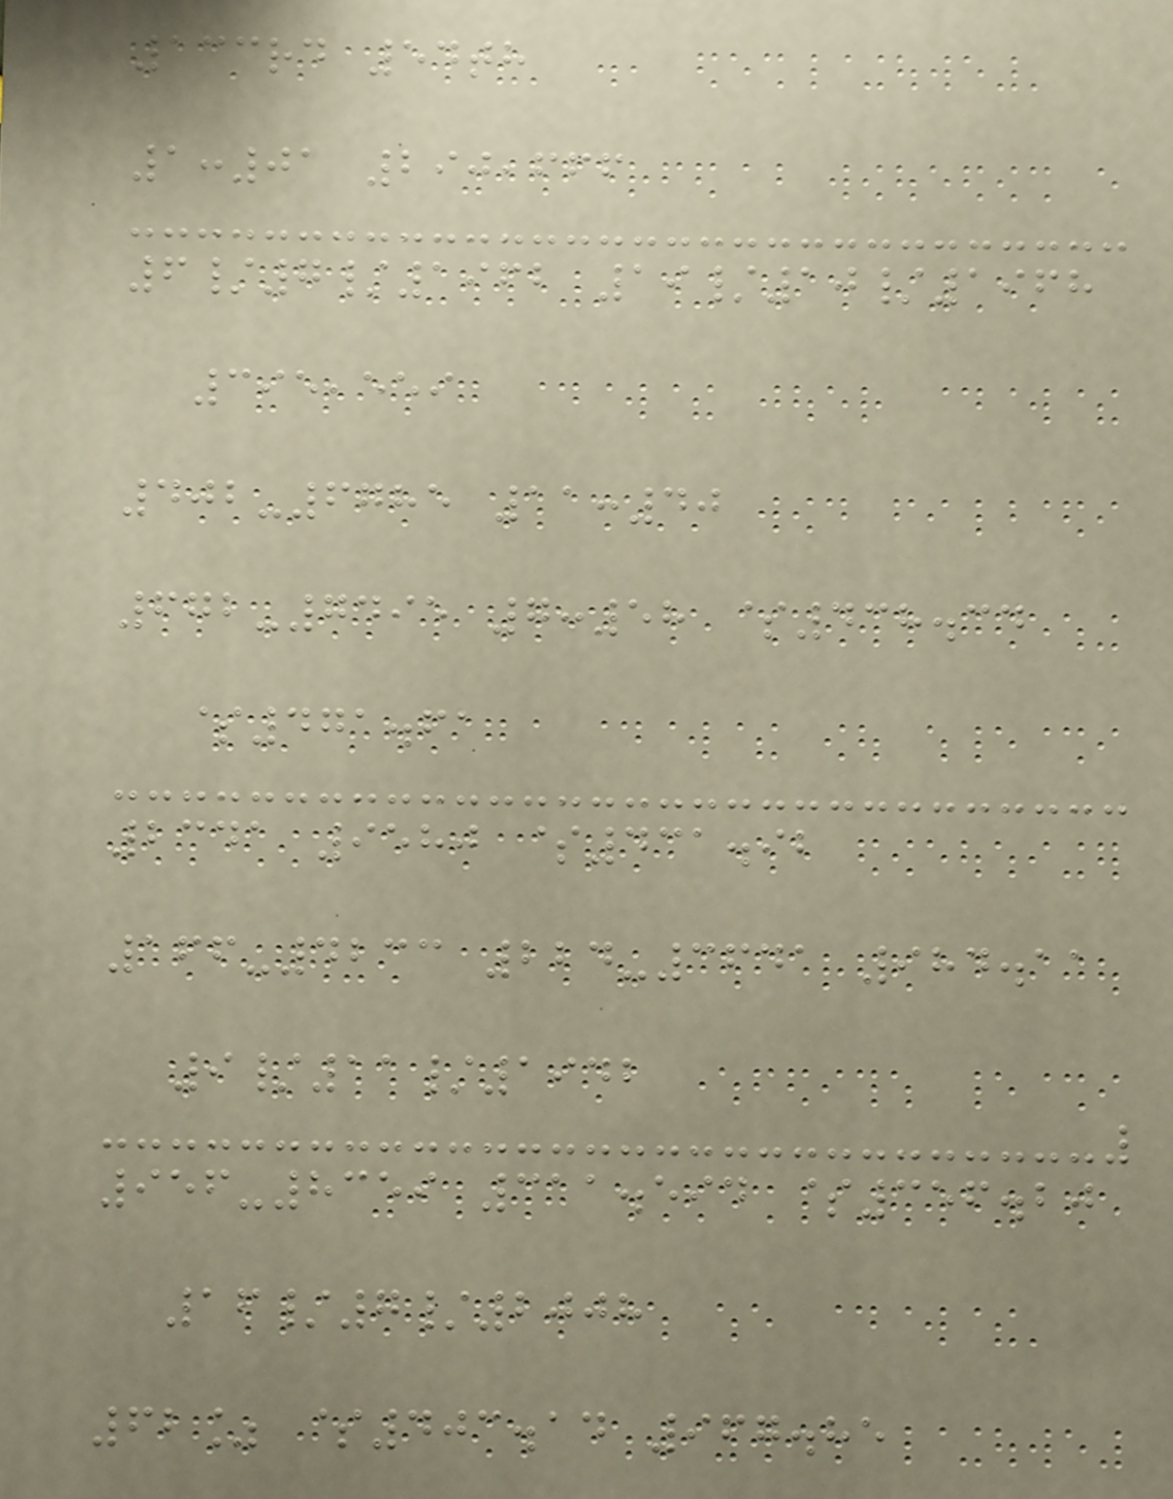133rd 54th
1:01 290,666
6/7/1962 19/10/1968
395,559
402-6785 11:40
672-7495 7:58 $438.34
$471.61
2341 9580 $431.92
166-4233 224-3641 984.11
9/11/1942
956-8359 311.594 $356.20
16/7/2008
62% $403.14 967.85
